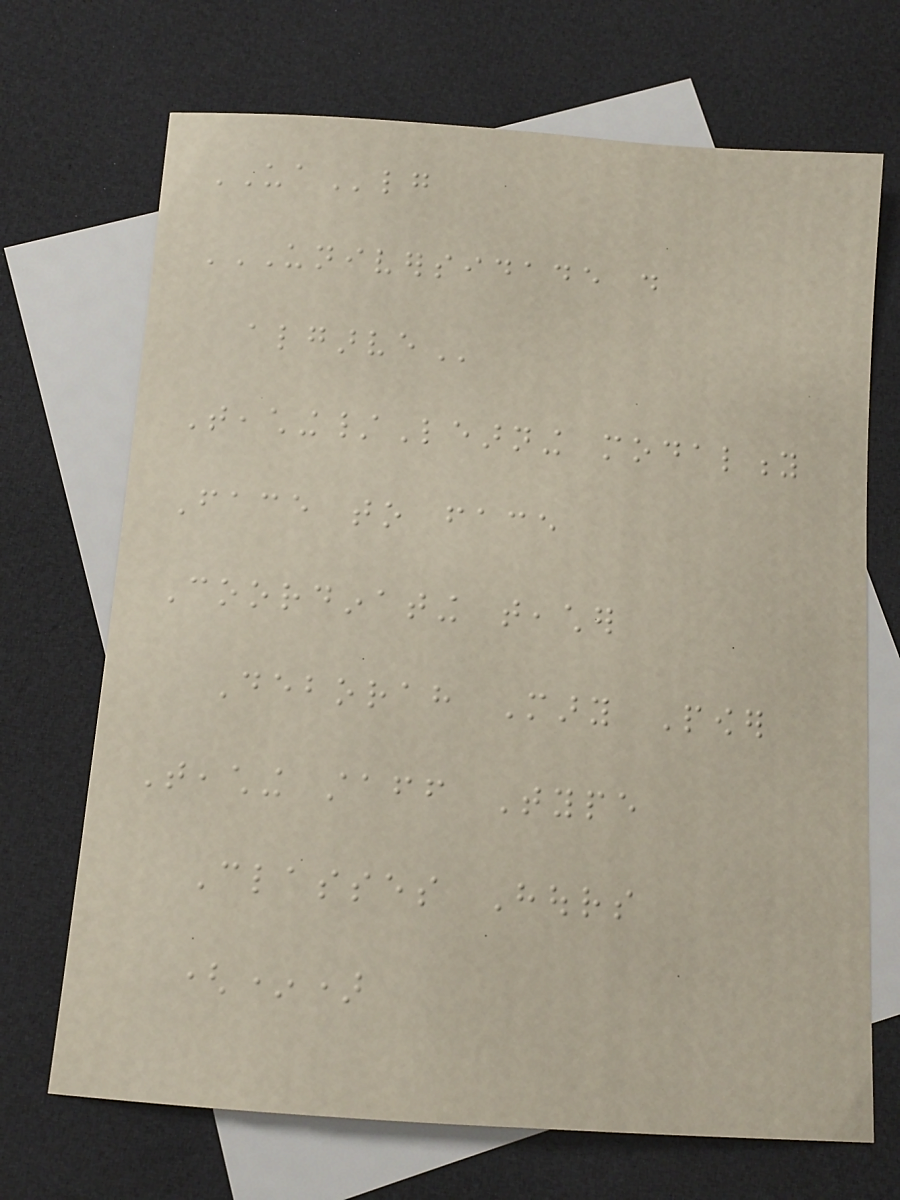UAlg
UNIVERSIDADE DO
ALGARVE
Teaching/Learning modality
Face to face
Coordinating teacher
Deborah Mary Power
Teaching staff Type
Classes Hours
(*)
